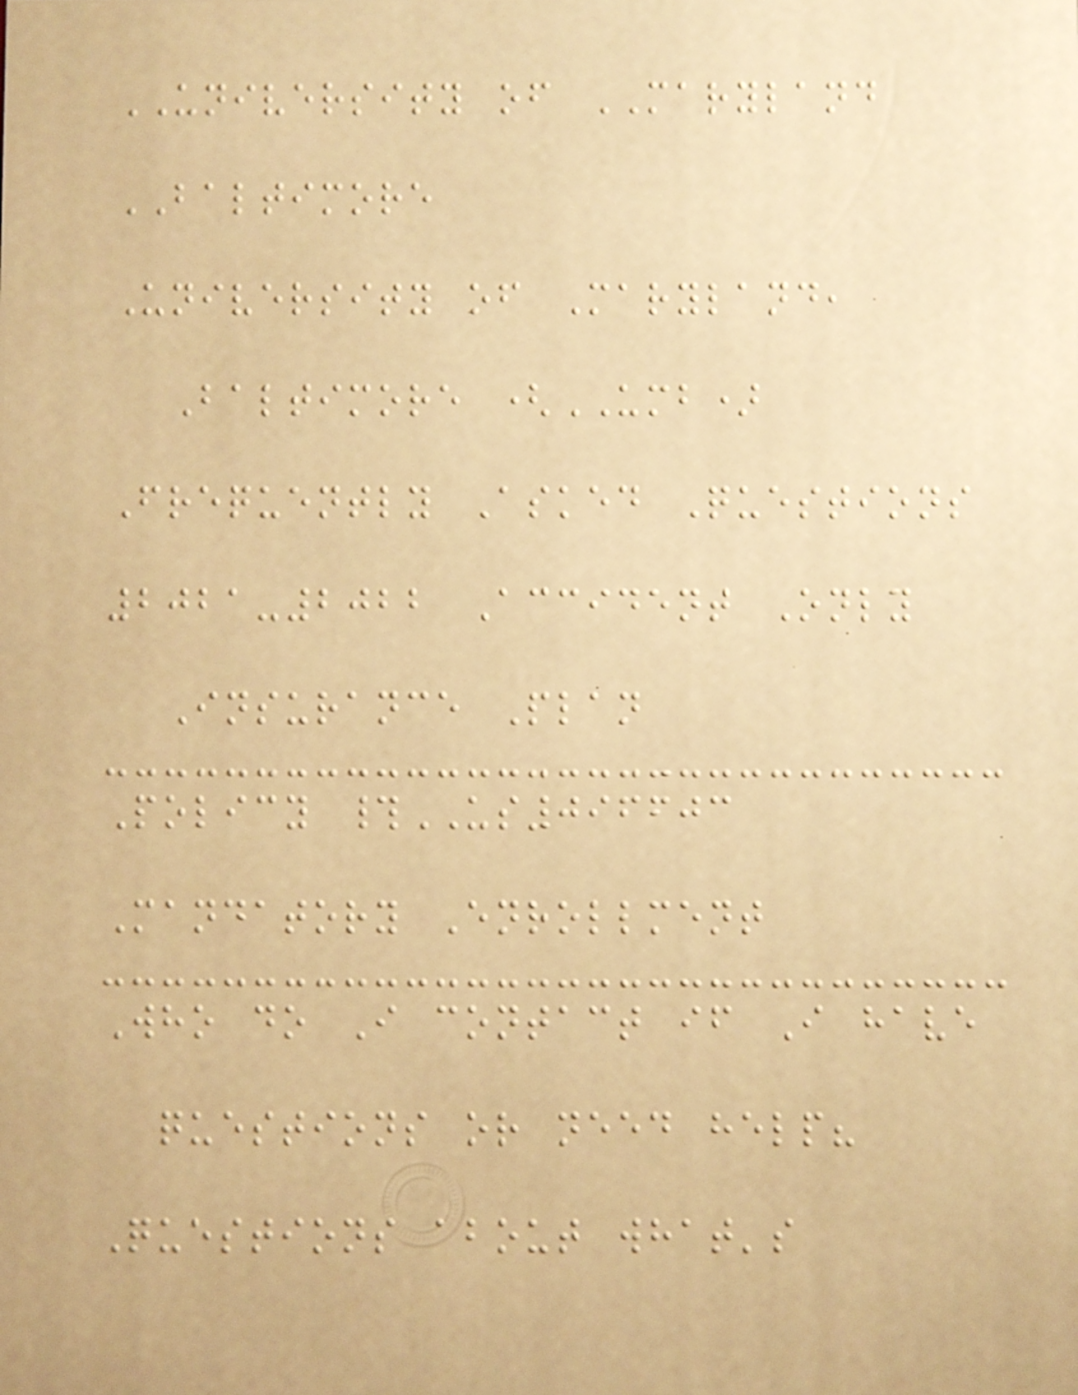UNIVERSITY of MARYLAND
BALTIMORE
University of Maryland,
Baltimore (UMB)
Frequently Asked Questions
2021-2022 Accident Only
Insurance Plan
Policy #US096603
Mandatory Enrollment
Who do I contact if I have
questions or need help?
Questions about what's
